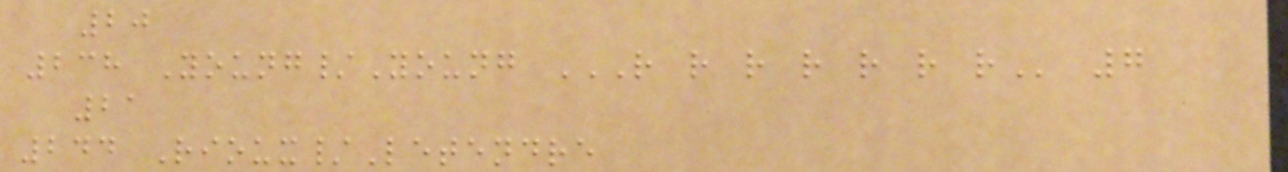20
238 Young/Young R R R R R R R 7
21
244 Rioux/Letendre
